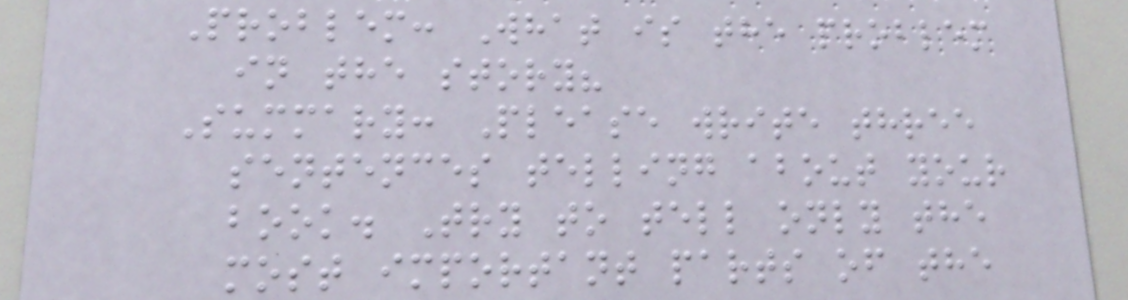Problem: What is the problem
in the story?
Summary: Please write three
sentences telling about your
book. Try to tell only the
most important parts of the
